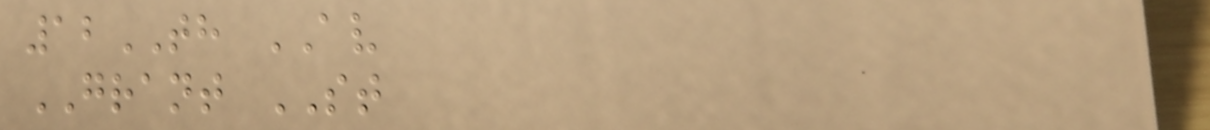12TH AV
GRANT ST
